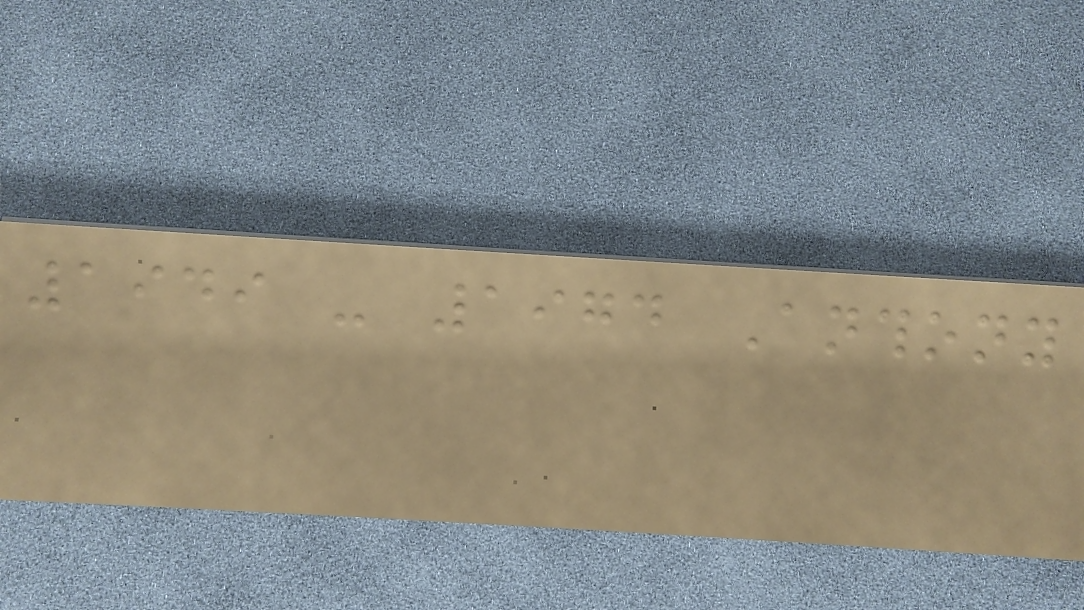1949 - 1974 Anthony
